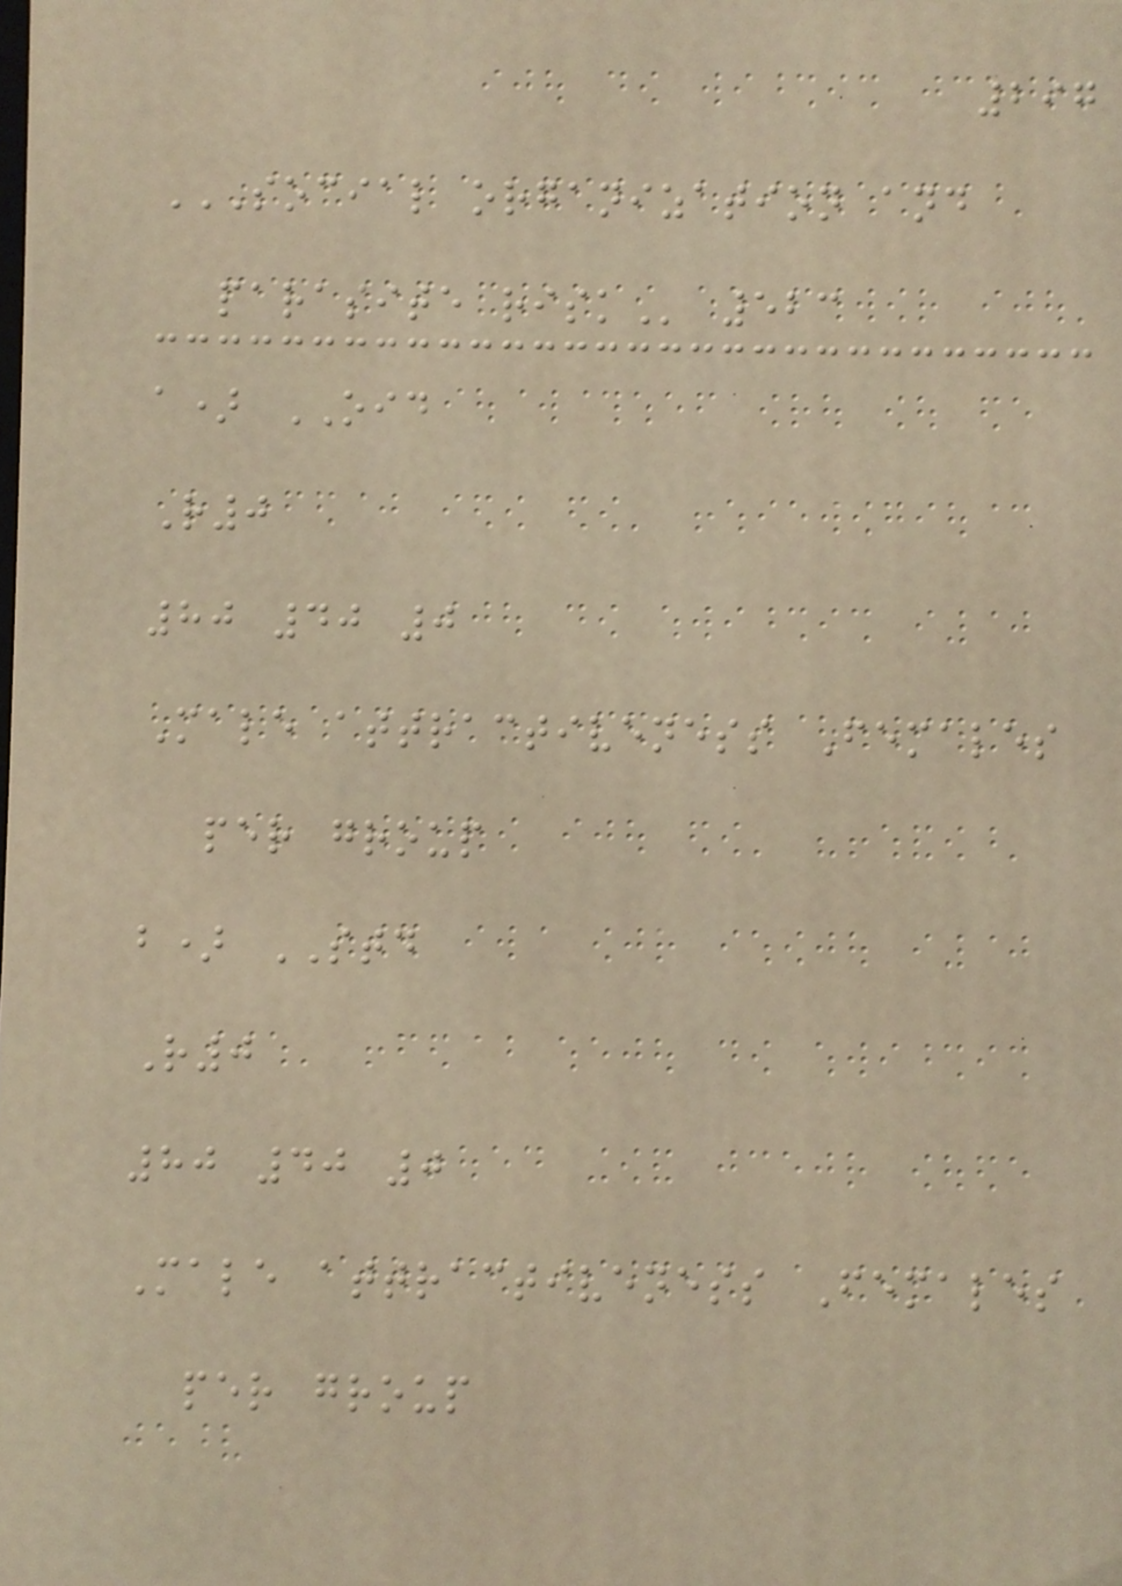297
SOCIAL ORGANIZATION AND
PARASITE RISK 523
a) OID
R0
80 40 0
Male attractiveness Females
per group
b) STD
R0
80 40 0
Male attractiveness Females
per group
